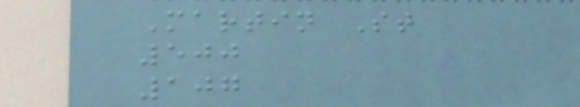Martin St
500
107
